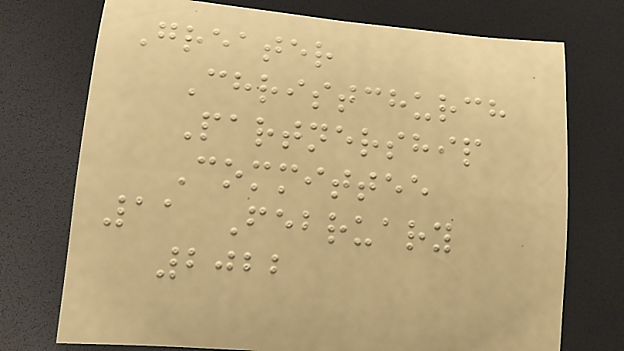Greater
Christchurch
Partnership
Committee
11 February
2022
